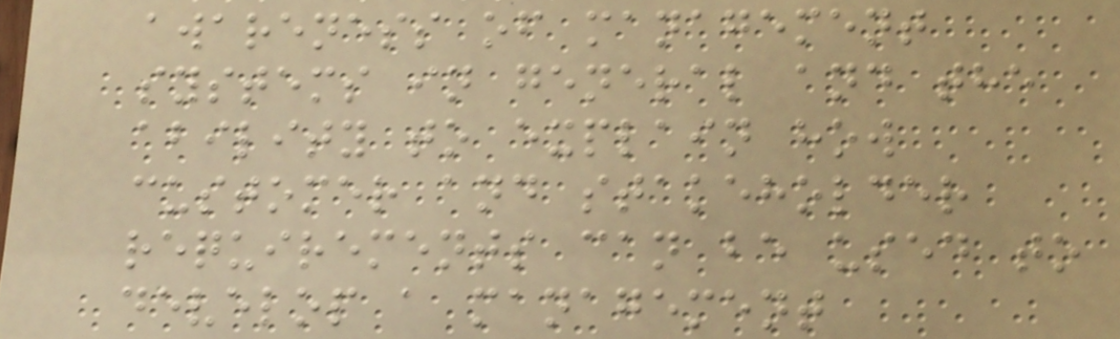awareness of management
systems in general and the
ability to explain how
customer and stakeholder
requirements can be used to
develop a management
